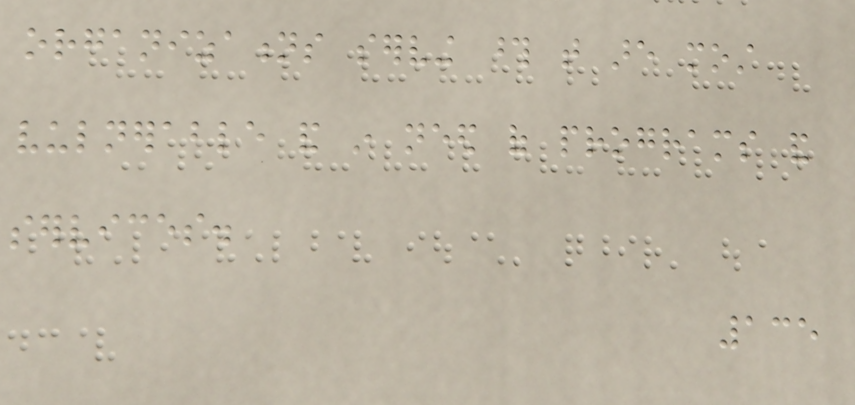organizations serving those that are most
vulnerable and in need of programs and
services.
135
